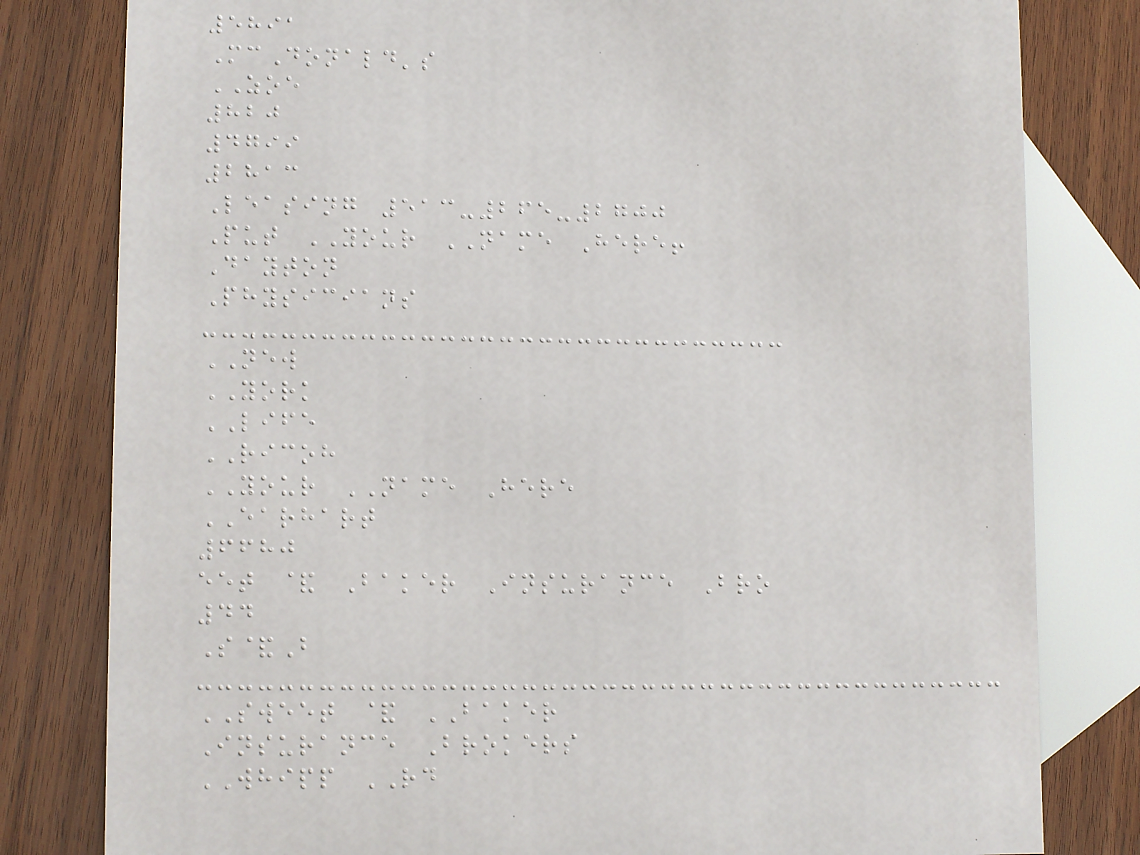5891
McDonald's
ZOE
820
4799
2813
Leasing 513-265-2700
Put YOUR NAME Here!
Dayton
Physicians
NEW
YORK
LIFE
RICOH
YOUR NAME Here
EARHART
6680
eet & Baker Insurance Bro
44
S&B
SWEET & BAKER
Insurance Brokers
WHIPP RD
